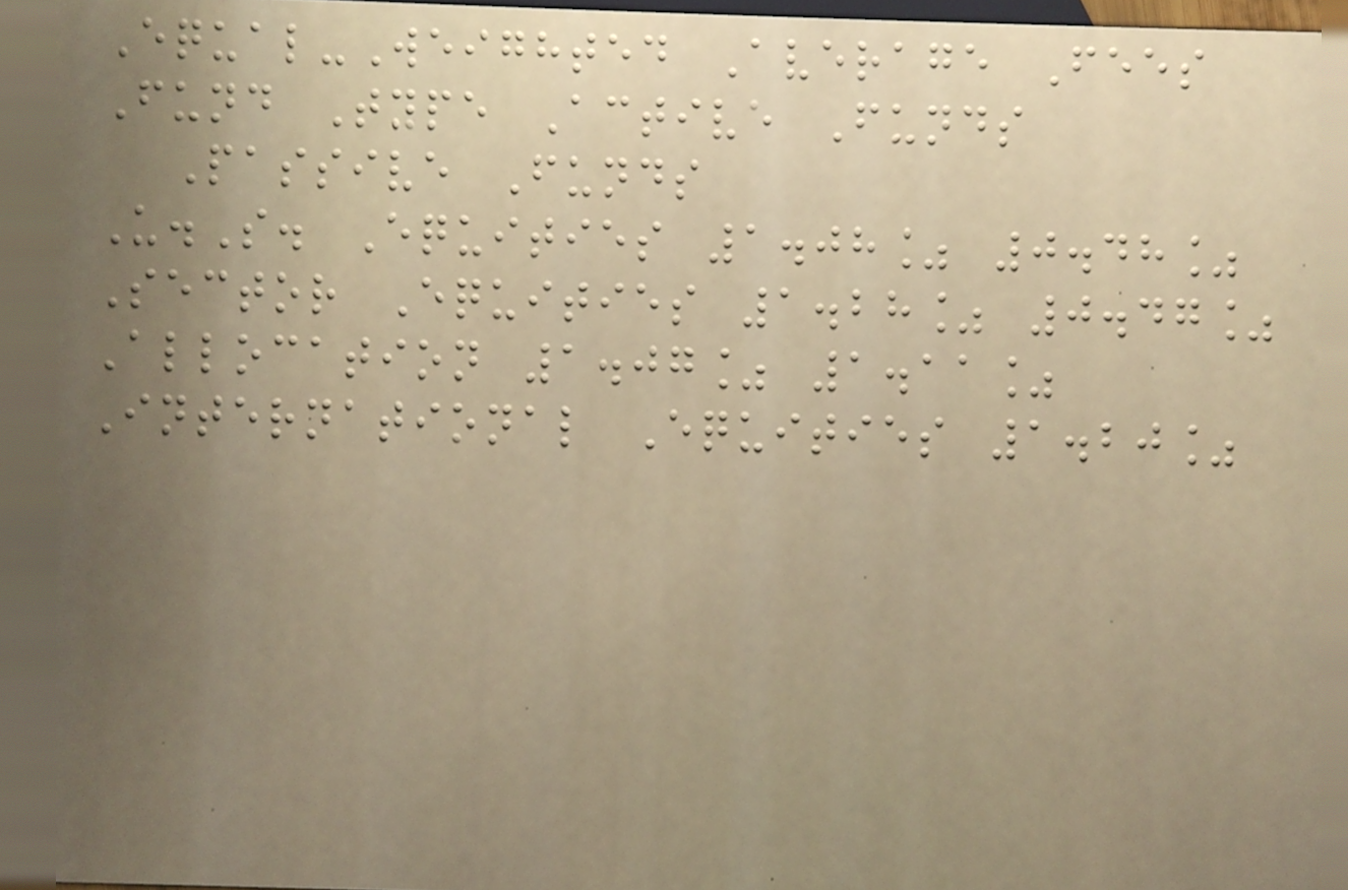Equal-Weighted Average Fees
Fund Type Active Funds
Passive Funds
U.S. Equities 1.08% 0.48%
Sector Equities 1.28% 0.47%
Allocation 1.07% 1.11%
International Equities 1.20%
